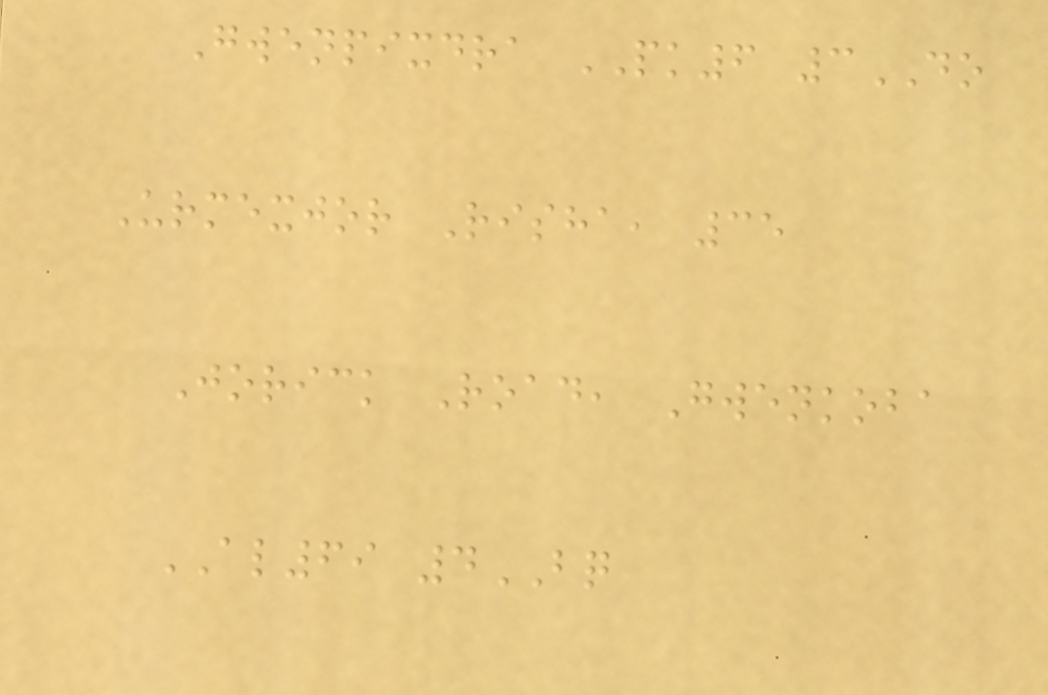Gwenpixdra PK6 3DO
Urmexjor Risha, 35
Jorick Road, Gwenkoba
AL69 4BQ
